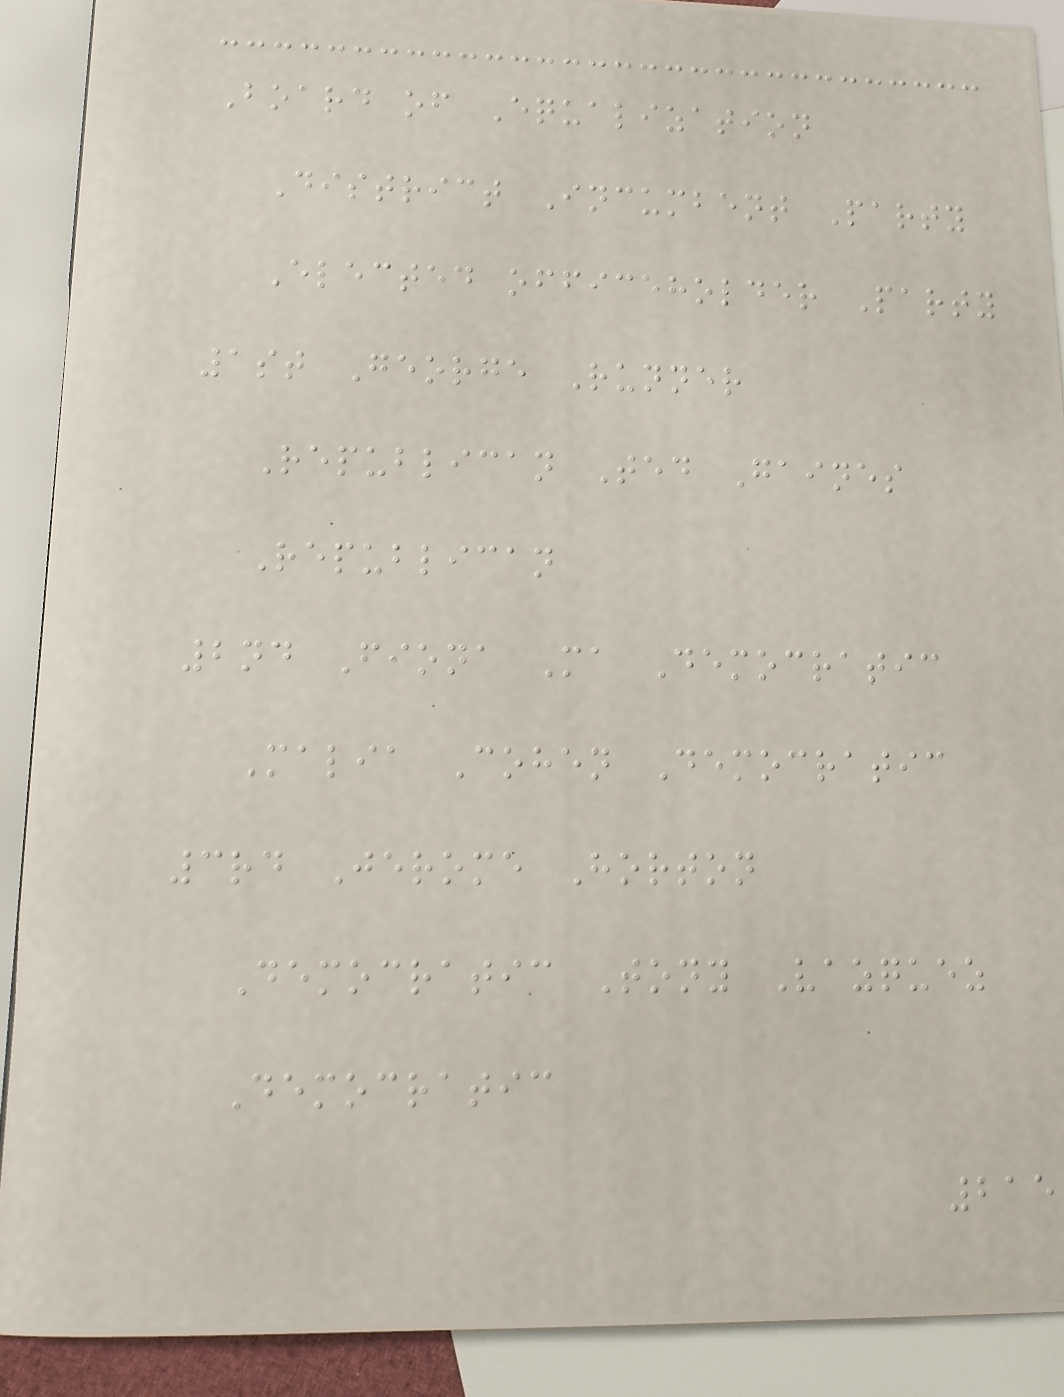Board of Equalization
District Incumbent Party
Elected officeholder Party
1st George Runner
Republican Ted Gaines
Republican
2nd Fiona Ma Democratic
Malia Cohen Democratic
3rd Jerome Horton
Democratic Tony Vazquez
Democratic
215
